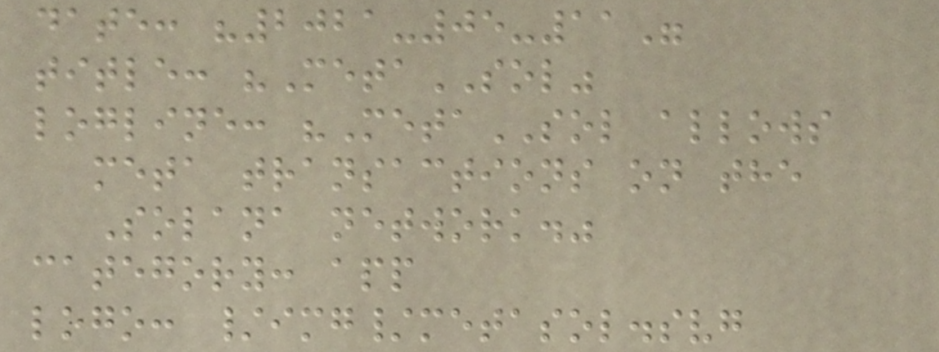date: "2021-05-11"
title: "MetaSOL"
logline: "MetaSOL allows
meta transactions on the
Solana network."
category: app
logo: /img/metasol.svg
